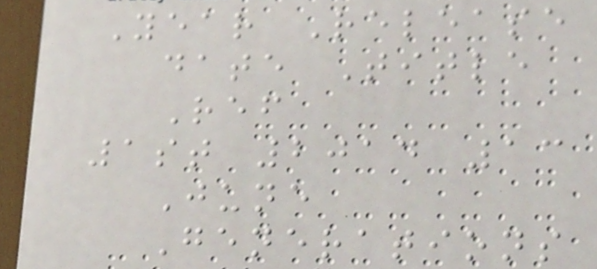Year Release
date Title
Ref
1st 2014 13
June
Generations
